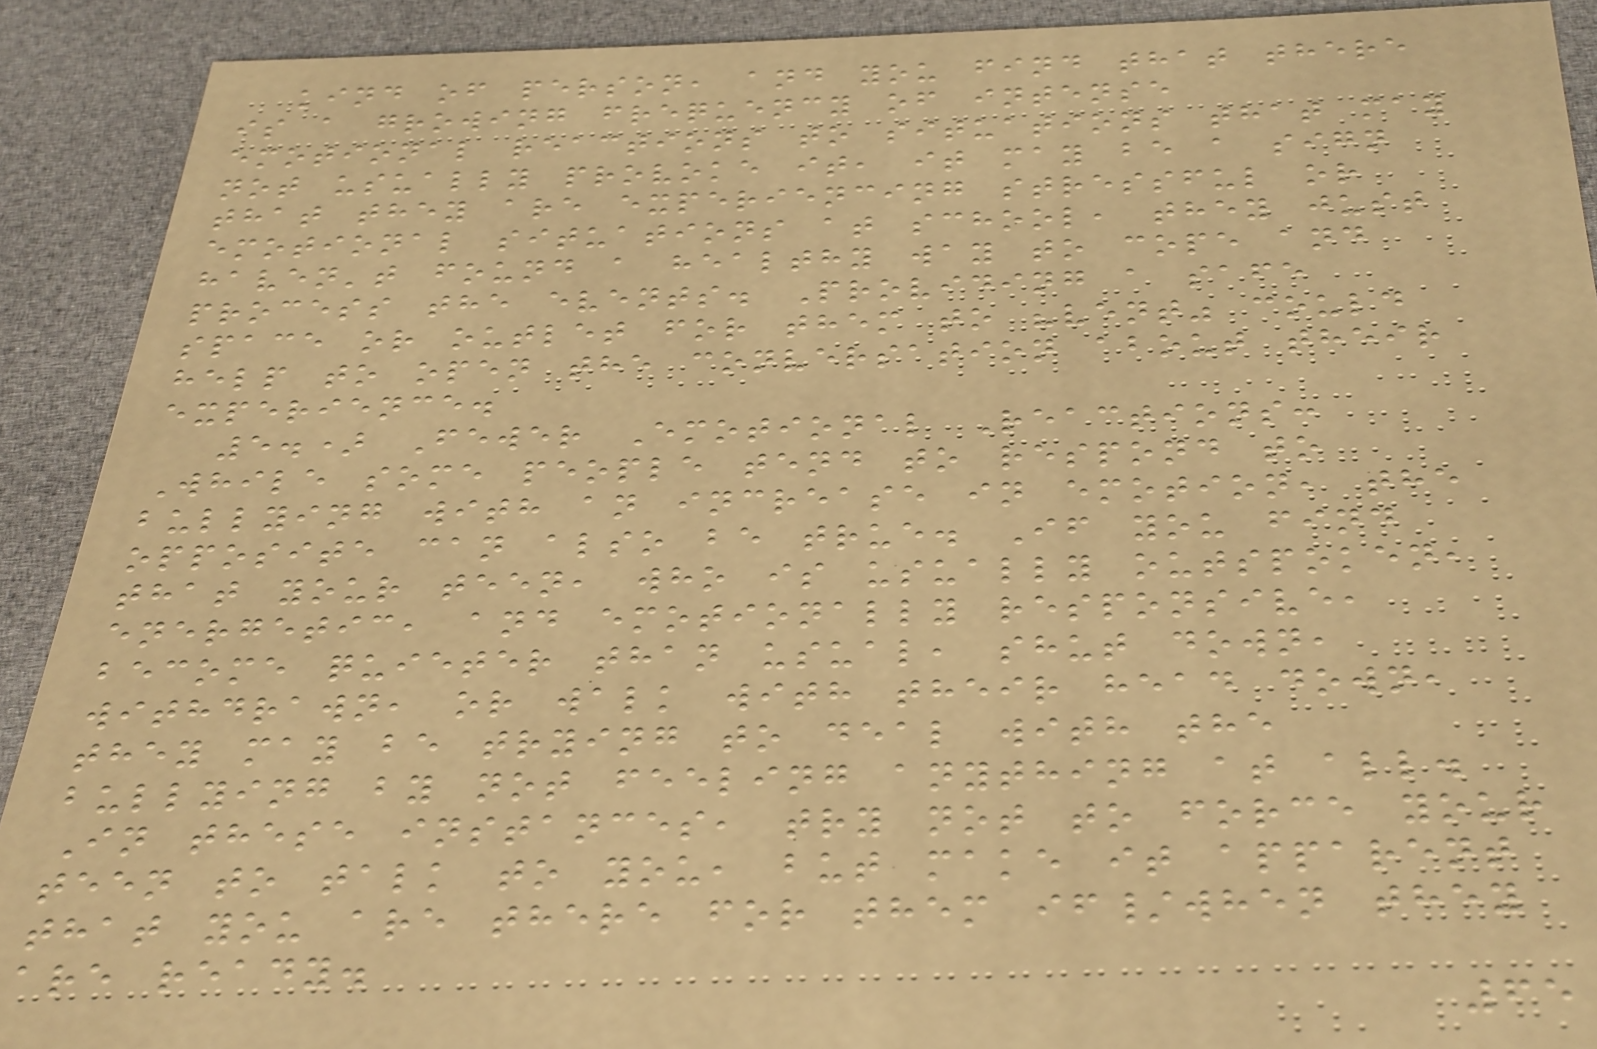kind of person, and you find that there
is a growing frequency of intense
emotional reactions to situations that may
not usually provoke it, it may be a sign
that they are experiencing stressful or
emotional situations at school, they just
haven't found a healthy way to cope and
process the events. Providing a safe
space or outlet for them to "vent" could
help to open the conversation about their
experience.
5.) Fewer Emotional Reactions:
While some people tend to respond to
bullying with an increase in emotion, the
opposite can also be true. If you find
that your teen, who is usually outspoken,
energetic, and emotionally responsive,
become quieter than usual, shut down,
withdrawn, or walk with their head down,
they may be trying to deal with the
bullying by not feeling anything at all.
In these instances, try not to force your
teen to talk to you, but make it apparent
that you are there for them if/when they
are ready.
65
